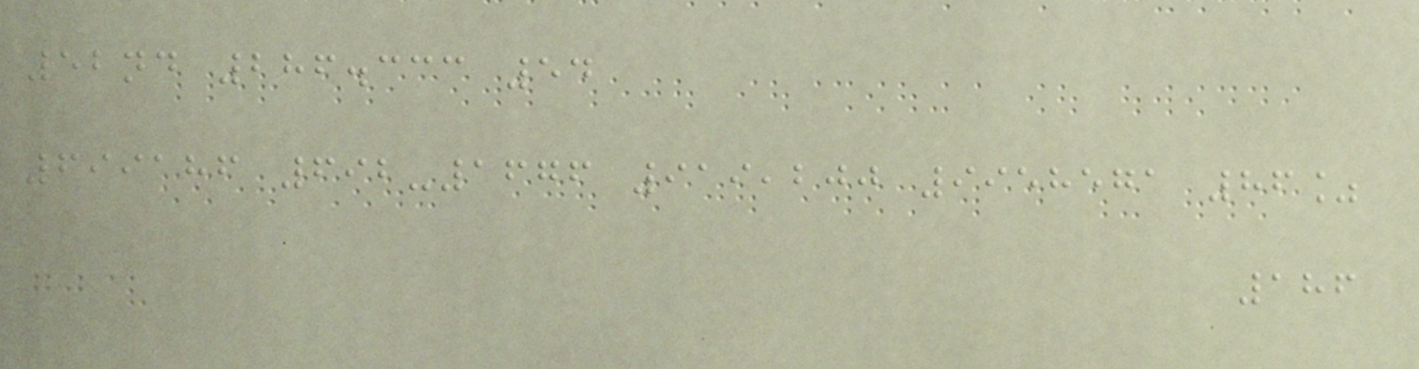52nd 286.333 54
699186 692-1676 919,200 9958571 86%
186
